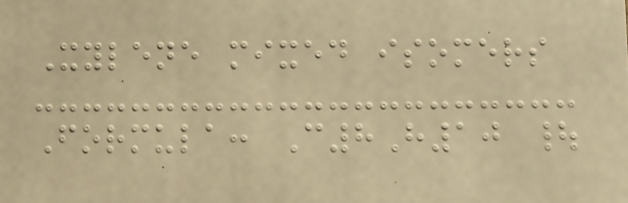Xylene mixed isomers
Formula: C8H10 |
